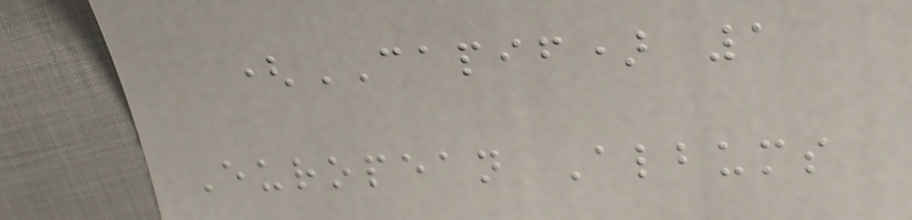(CAPIF) 1
European Albums
